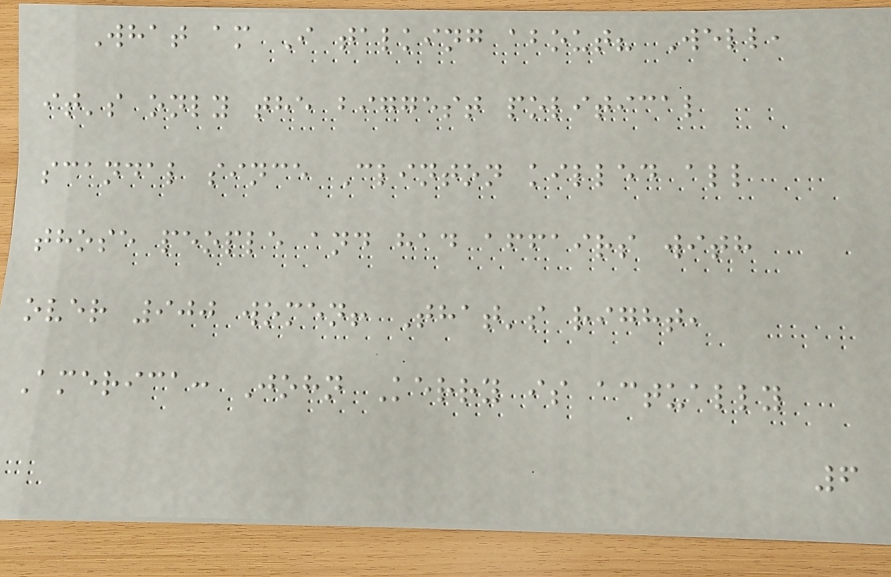What am I talking about? Well,
it's only the biggest political
scandal since Clinton killed all
those people and had affairs with
over 900 women! That's right,
America: John Kerry is actually
6
